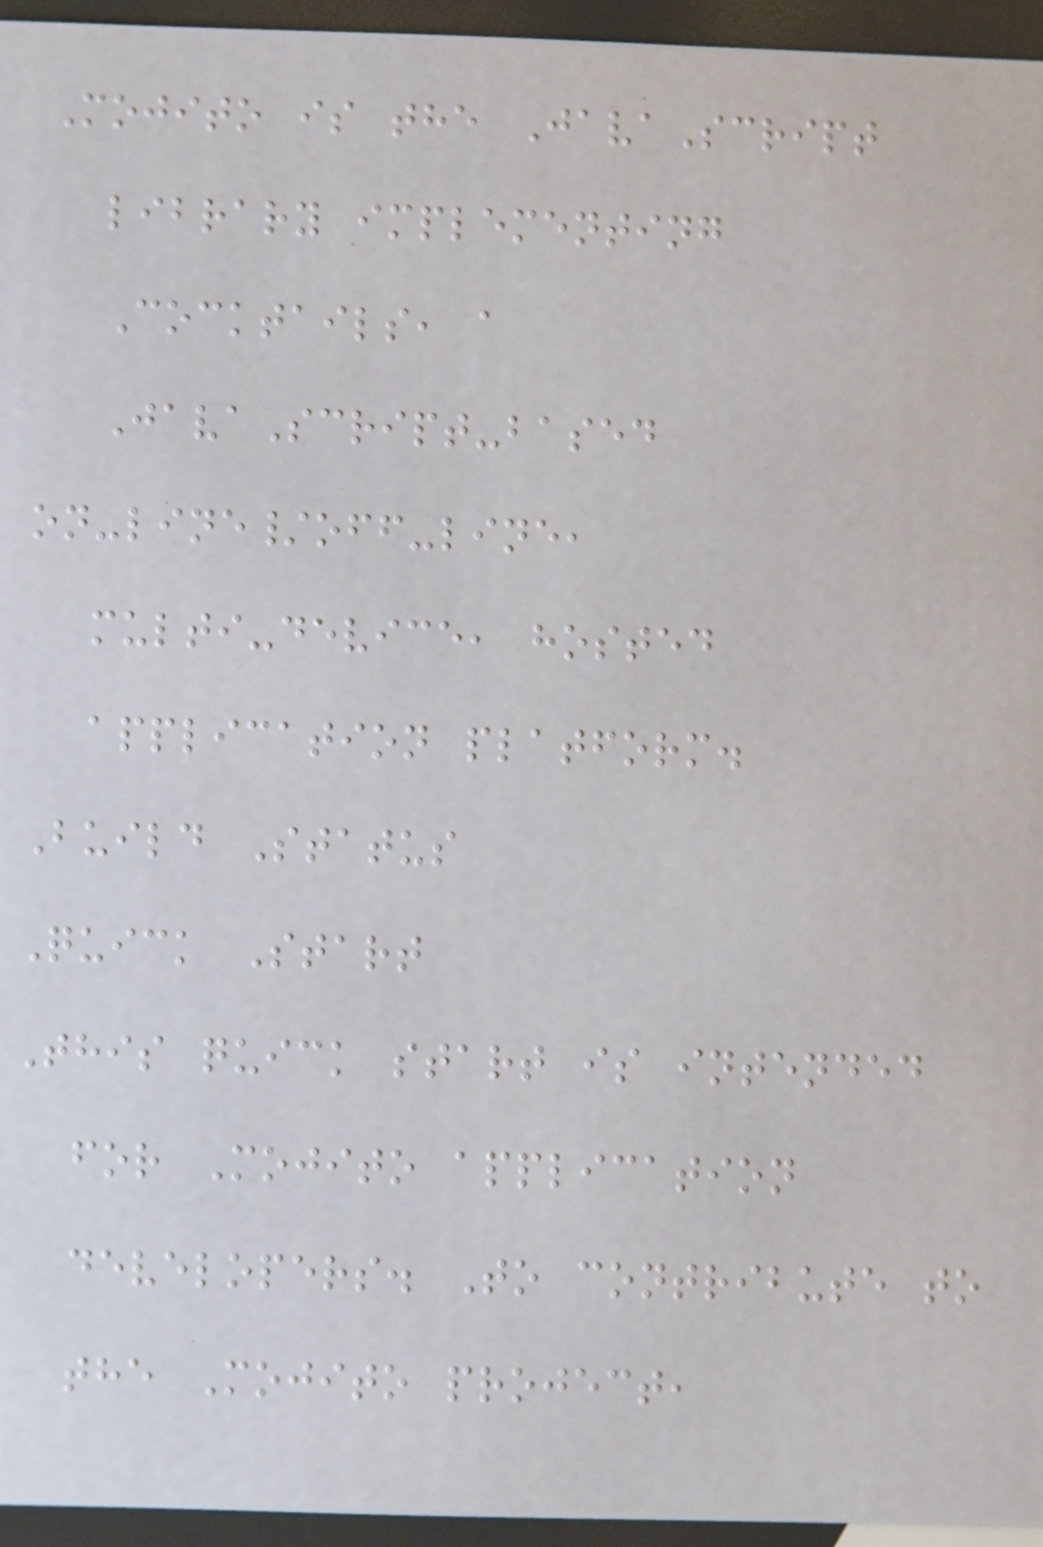Mojito is the JavaScript
library implementing
Cocktails, a
JavaScript-based
on-line/off-line,
multi-device, hosted
application platform.
Build Status
Quick Start
This quick start is intended
for Mojito application
developers. To contribute to
the Mojito project,
